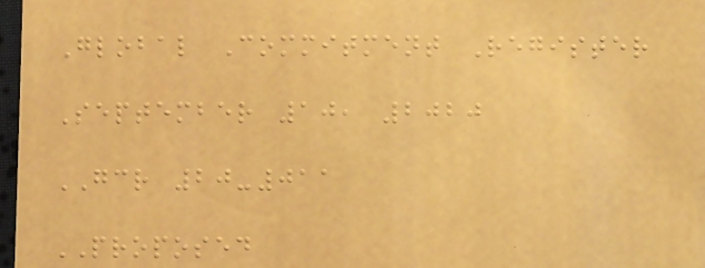Global Commitment Register
September 10, 2020
GCR 20-011
PROPOSED
